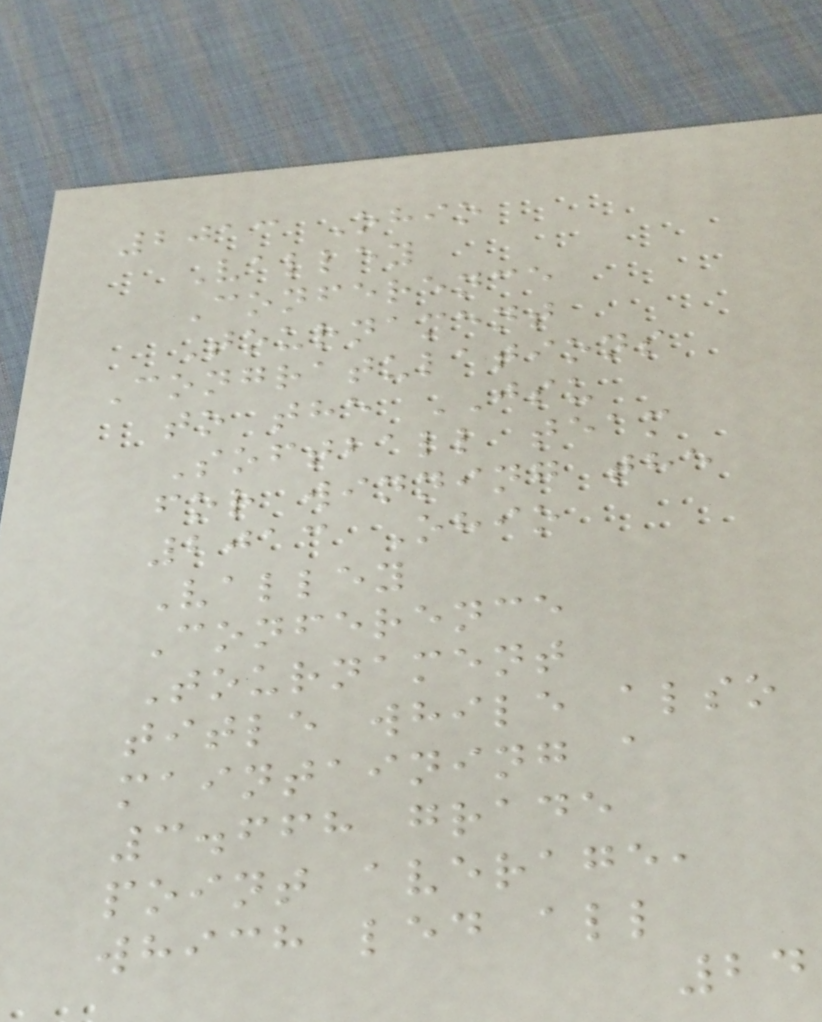2013 Ohio
Valley
Conference
Tournament
Congratulations
to the JSU
Softball team
for winning the
2013 Ohio
Valley
Conference
Tournament
title while also
maintaining a
3.668 grade
point average,
which led all
24
